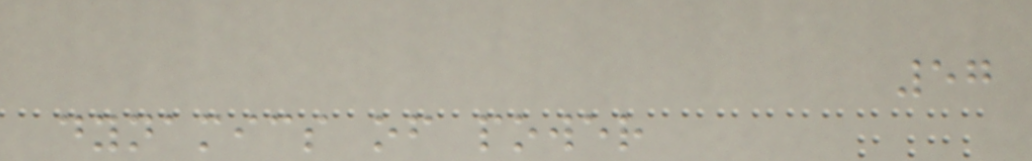57
dynamics of power
